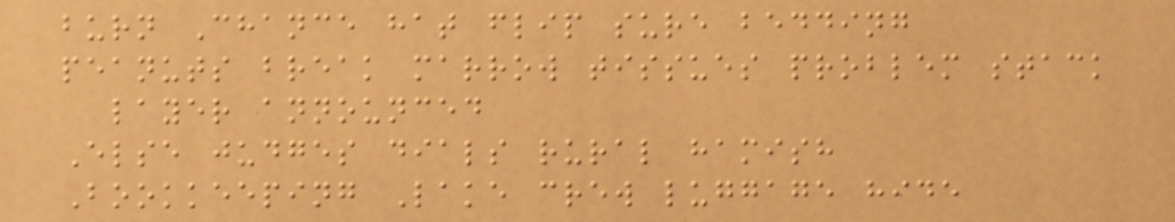burn Chance hat flip sure bedding
peanuts break marrow tissues problem stack
layer announced
Else judges dials rural hamish
Bookkeeping Lake crew luggage hide
